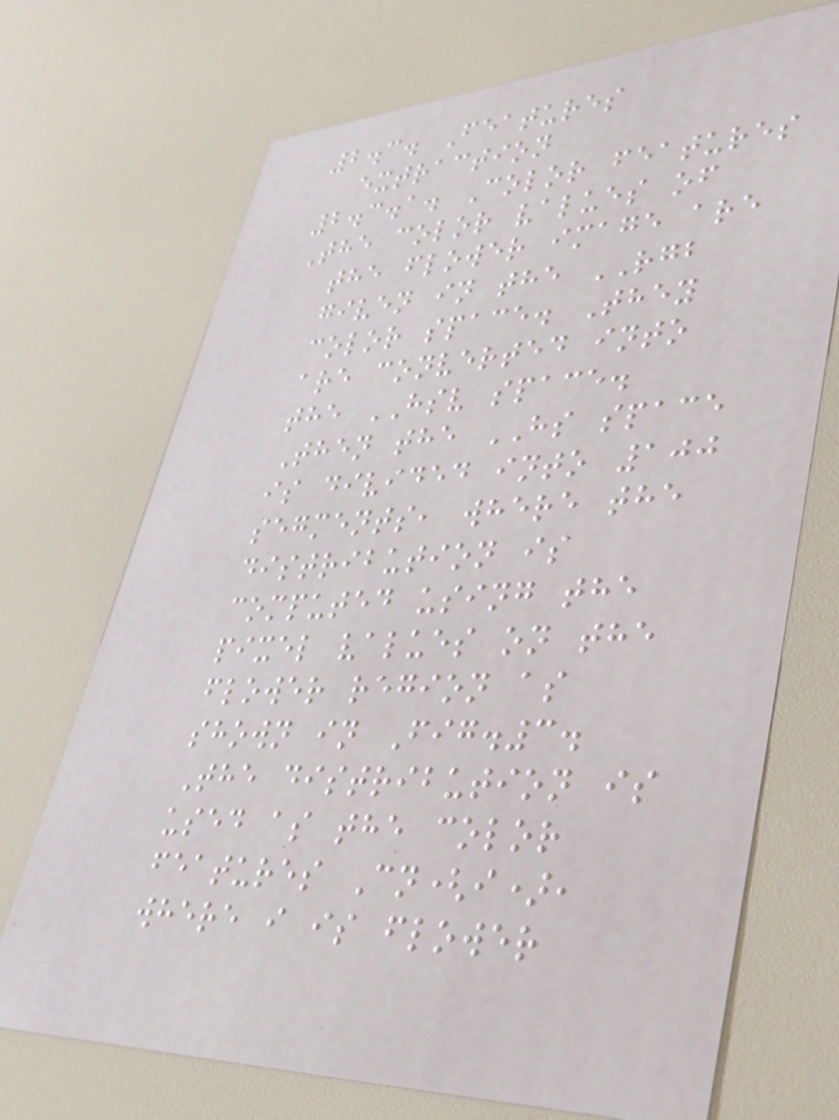2.3. Features
extraction
2.3.1. Color features
The color values of
the flower image are
given in the RGB
color space. They
are converted into
the HSV space.
Then the HS space
is divided into 100
segments, where the
distribution is
computed using the
pixel values on the
flower region as
shown in Fig.3.
The distribution is
used as the color
features Cn(i),
where i is flower
